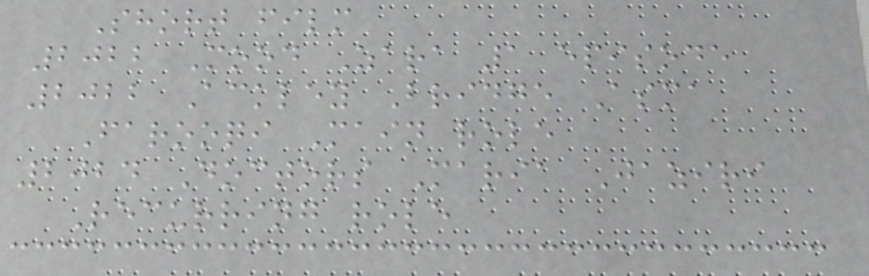Short film
2022 Mood Zara 1 episode
2022 Ackley Bridge Asma
Farooqi Main role
2024 Doctors Maria Jaziri
Recurring role
